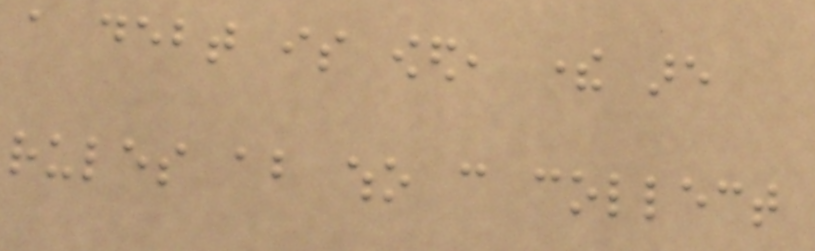a debt is owed, there are
rules about who can collect
